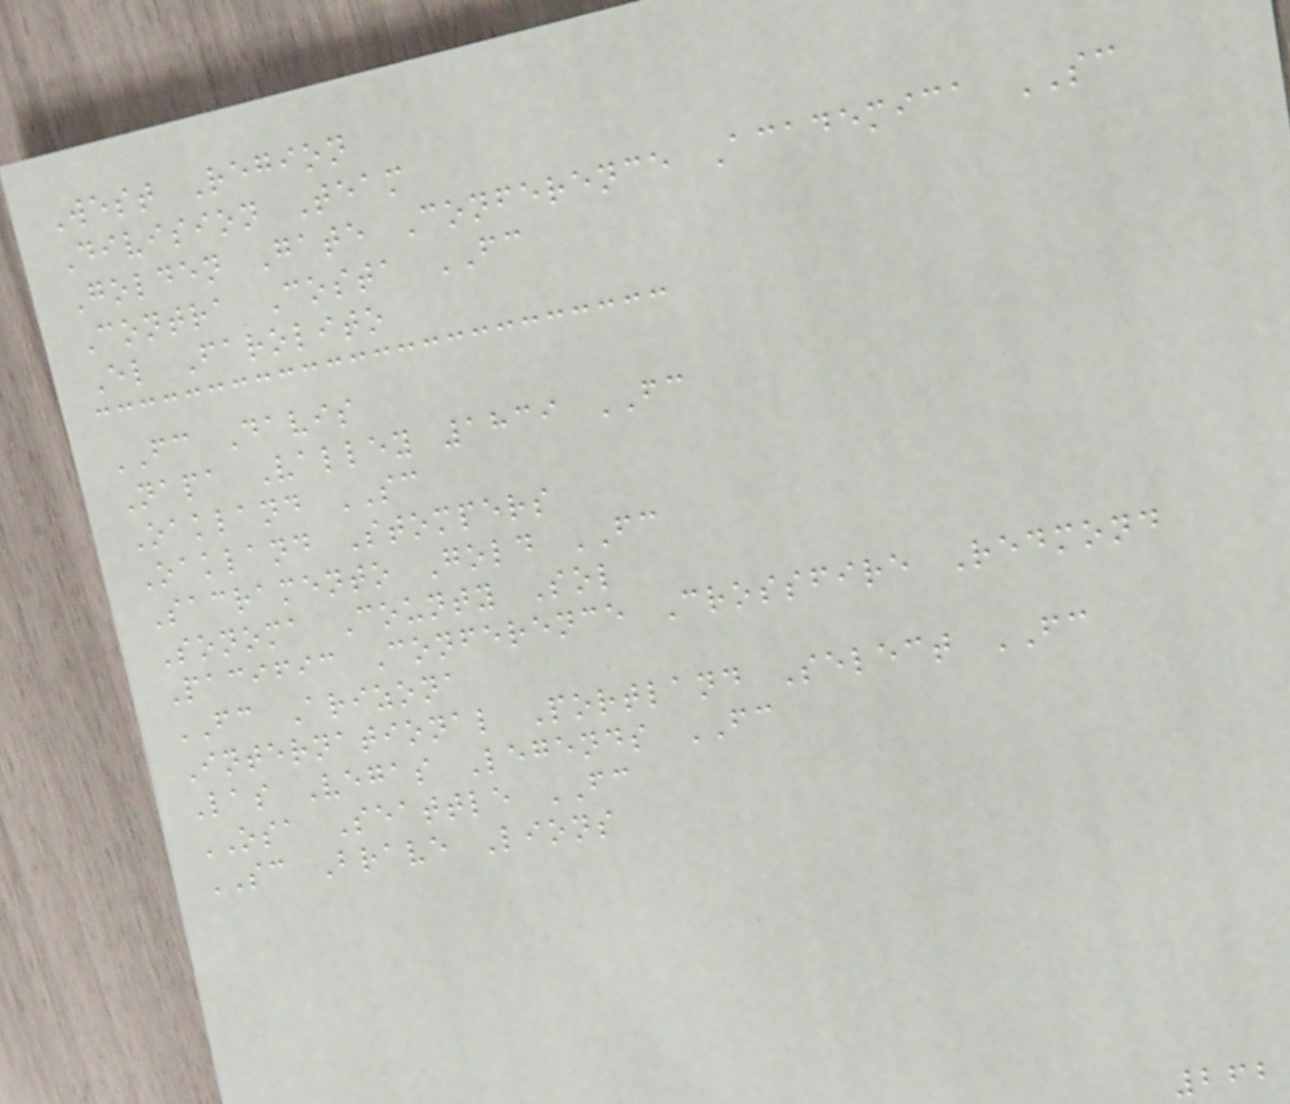West Region
Division Team
Golden Gate Conference Academica SC
Contra Costa FC
El Farolito
FC Davis
Napa Valley 1839 FC
Oakland SC
Oakland Stompers
Sacramento Gold FC
Sonoma County Sol
Pacific Conference Crossfire Redmond
FC Arizona
International Portland Select FC
Las Vegas Legends FC
OSA Seattle FC
SC Brave Lions
262
